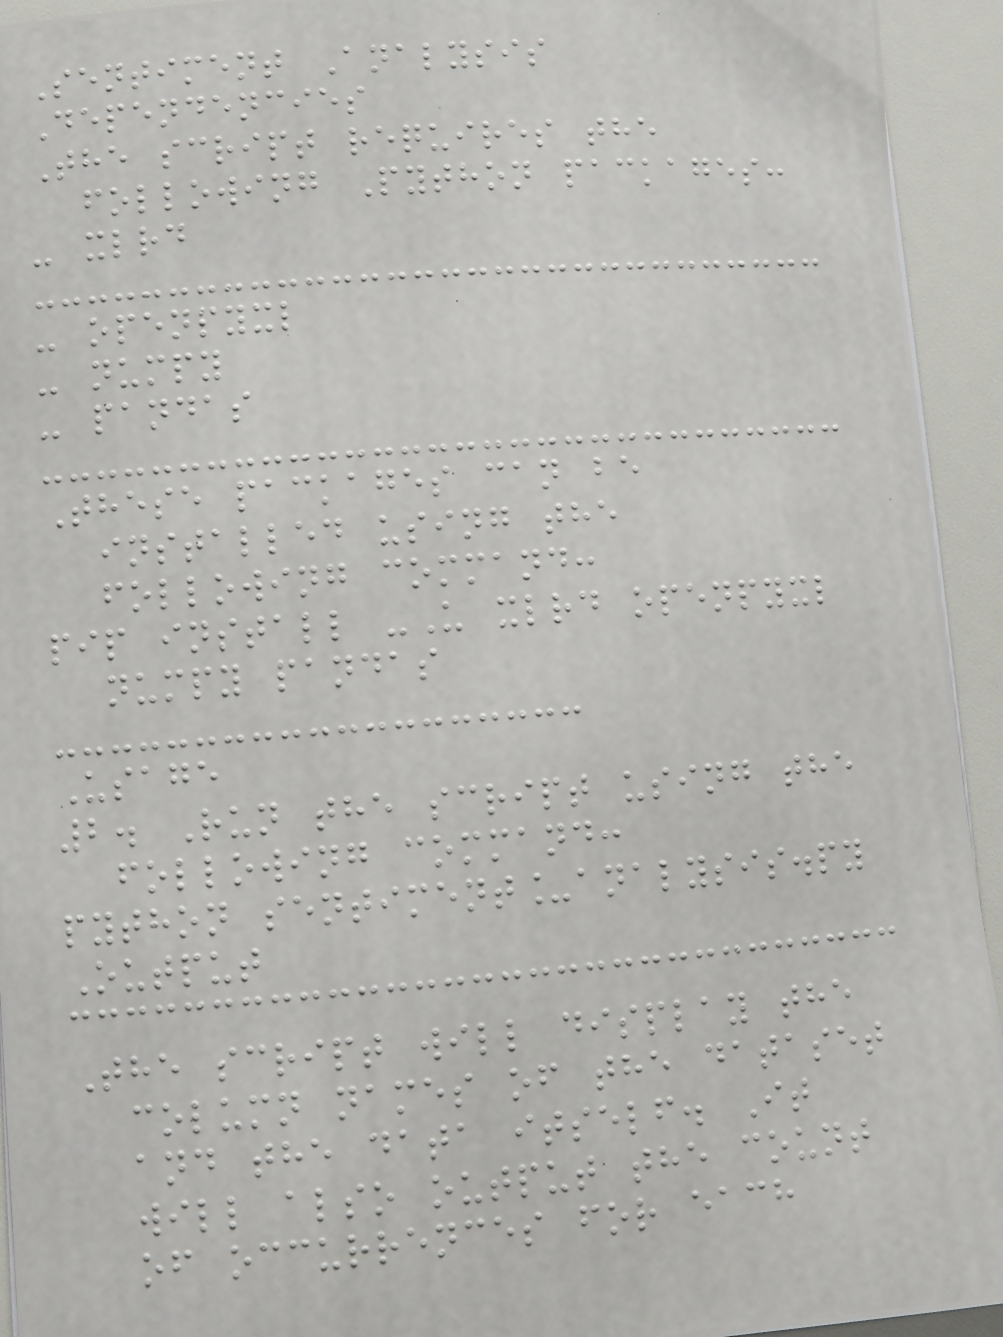Sentiment Analysis
Dependencies
The script requires the
following Python packages:
- xlrd
- openpyxl
- numpy
- pandas
These packages can be
installed using the
following command:
pip install -U xlrd openpyxl
numpy pandas
Usage
2. Run the script using the
following command:
python sentiment_analysis.py
Output
The script will display the
column names of the dataset
and the data itself. It
will also output the count
of occurrences for each
